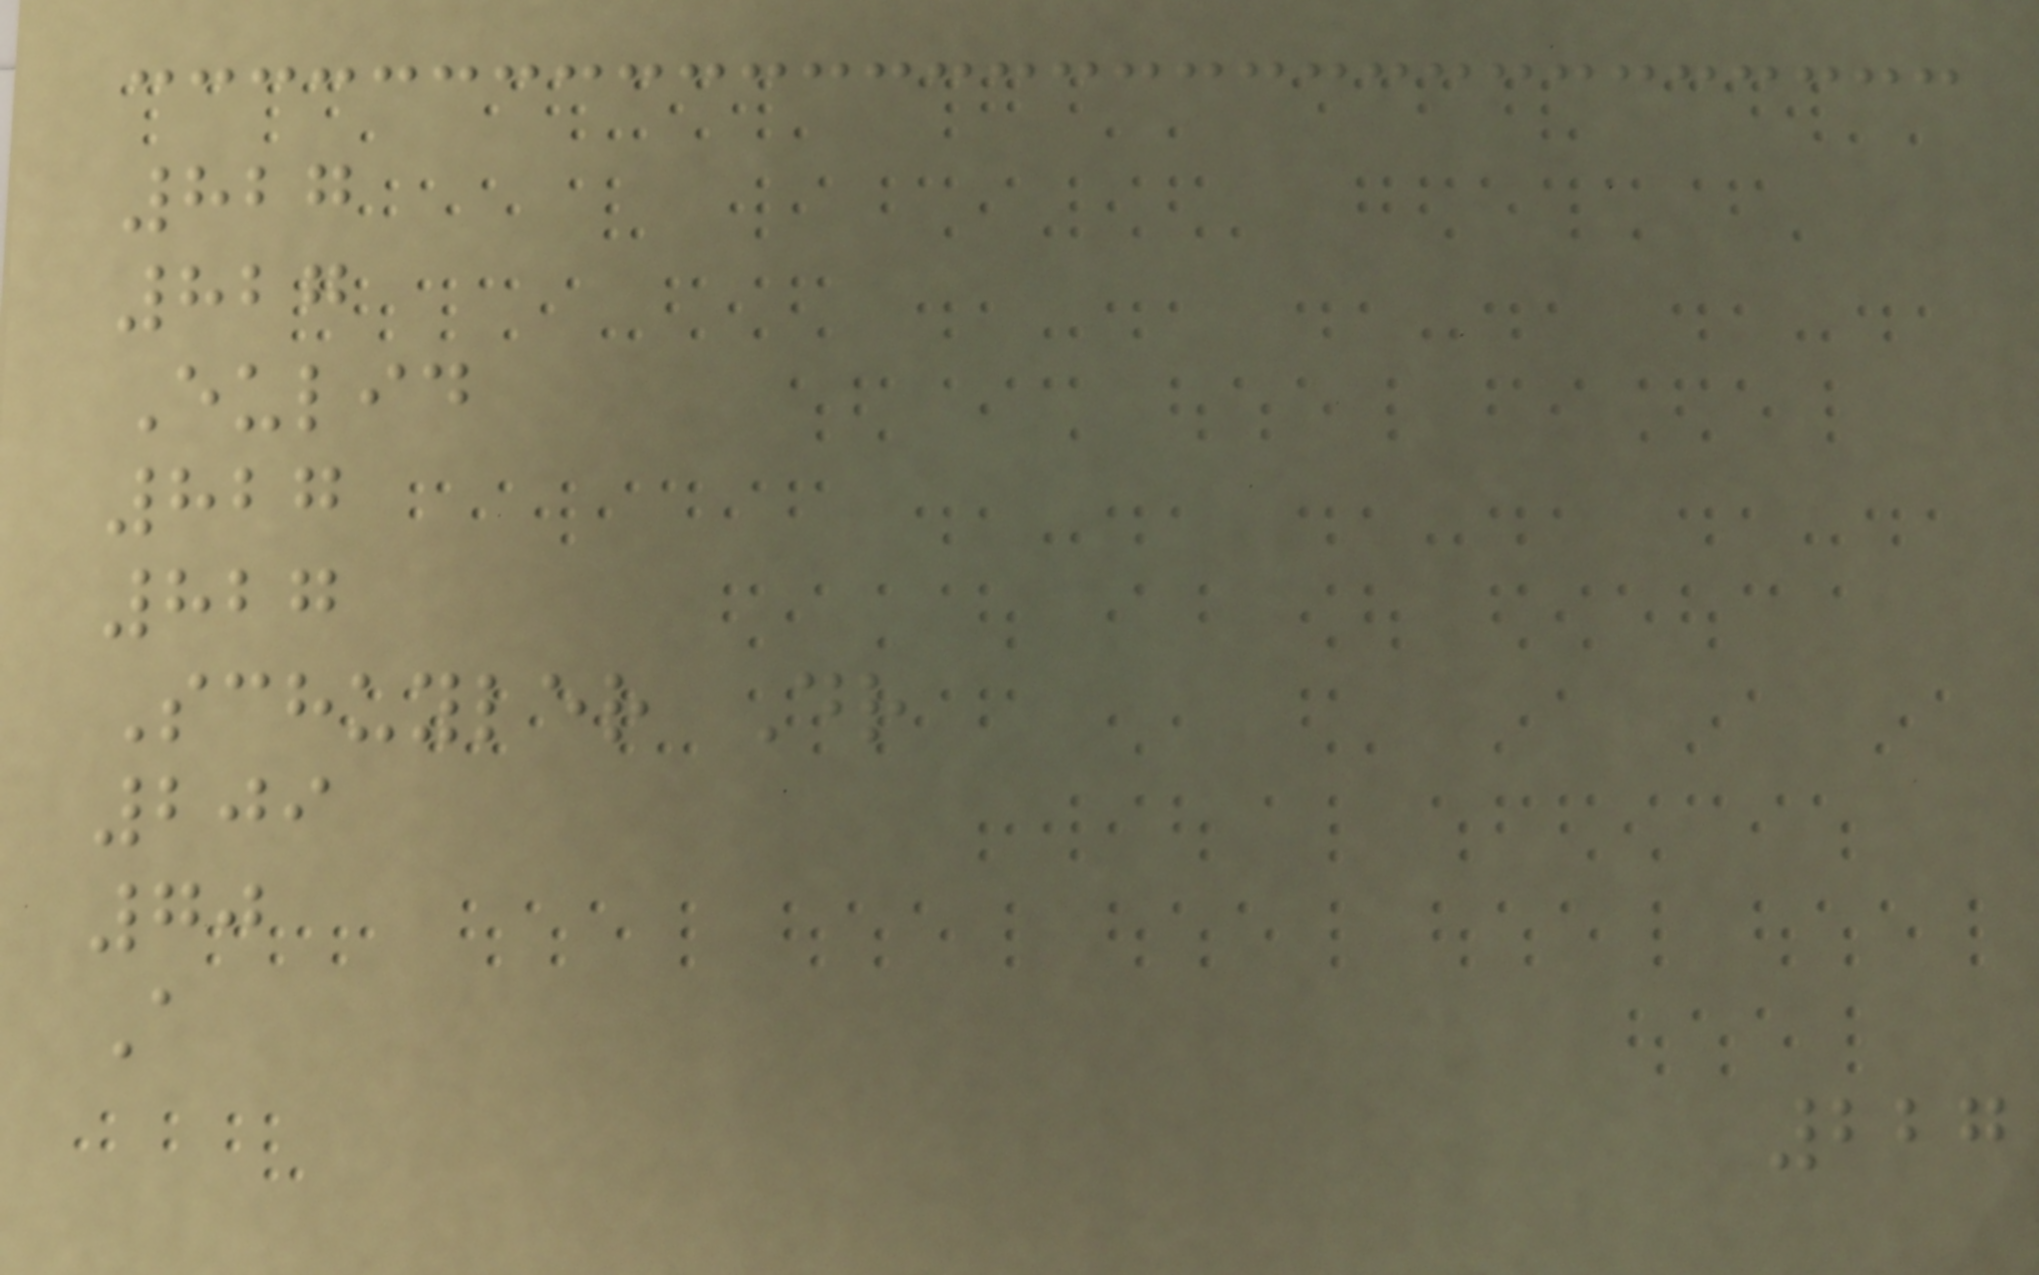827
827
Eulid
827
827
Schuyler Dr
209
70
A
227
